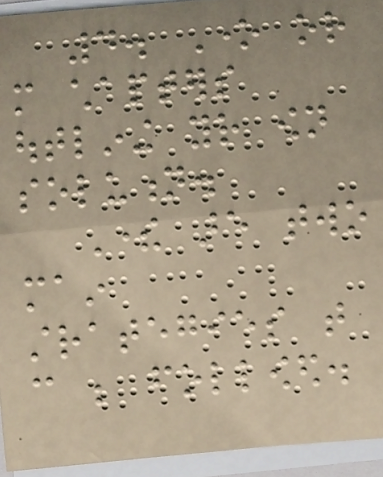4. One or
more chapters
outlining your own
solution.
There are two
main
strategies that
can be followed.
